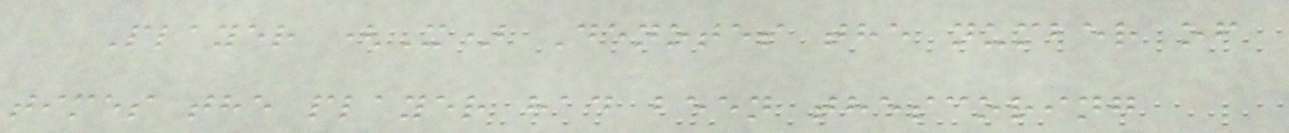Player (X) Denotes the number of
times the player had been thescoring
